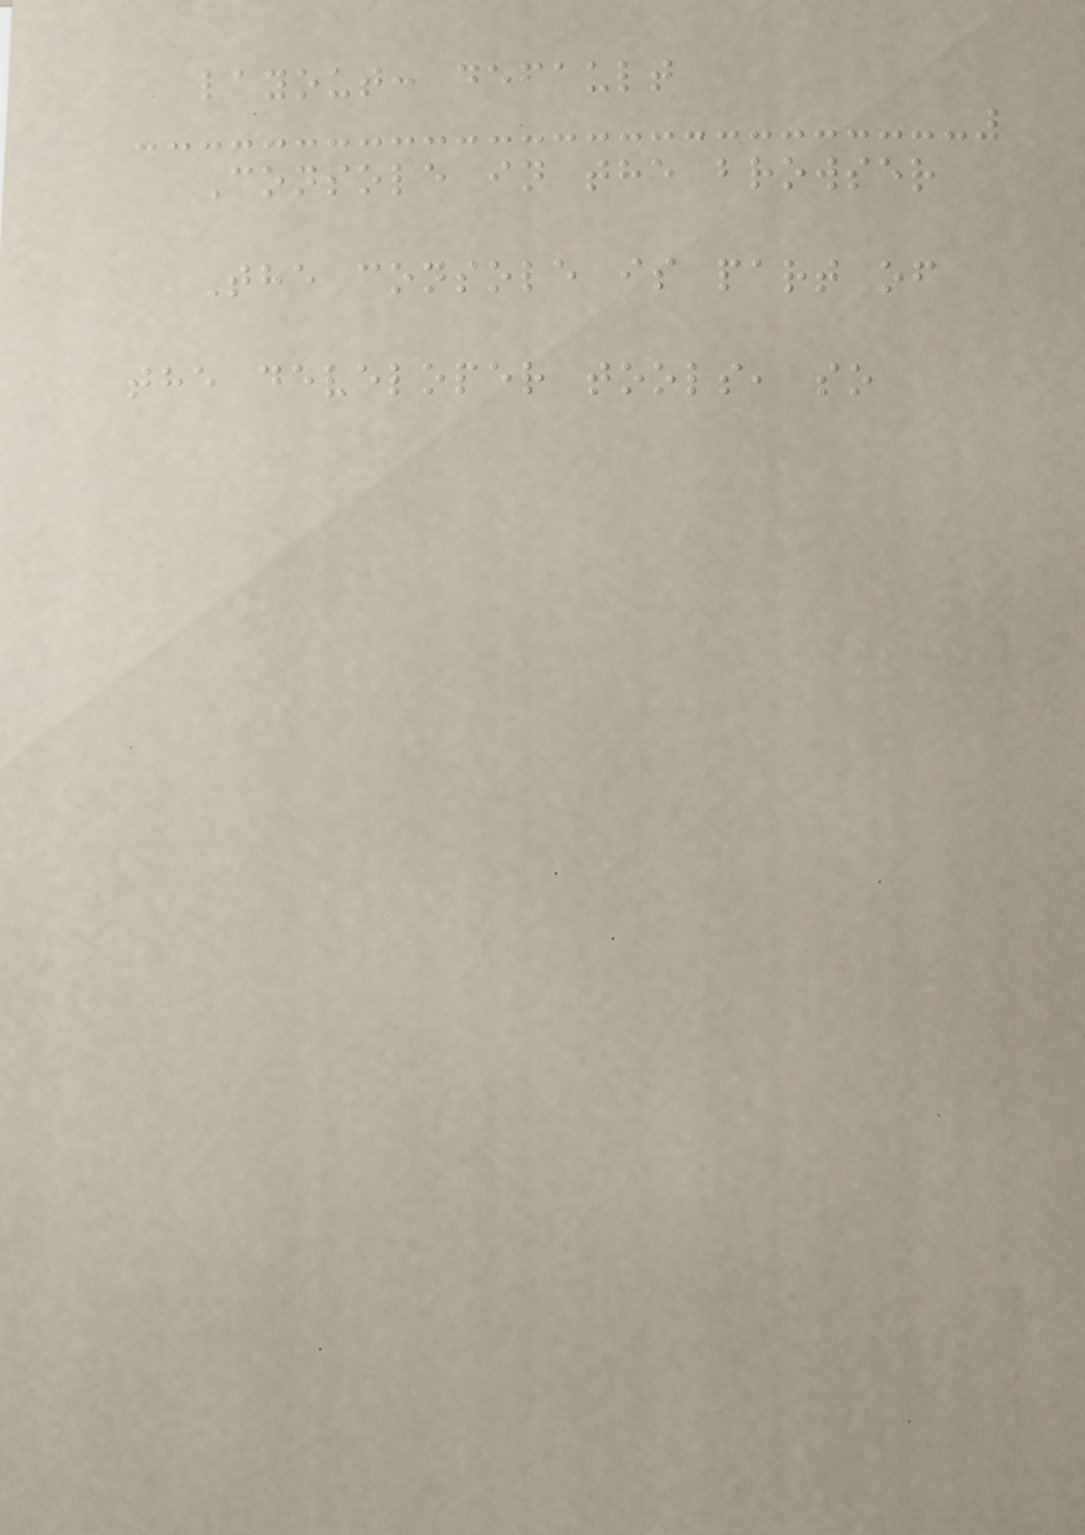layout: default
Console in the browser
The console is part of
the developer tools, so
